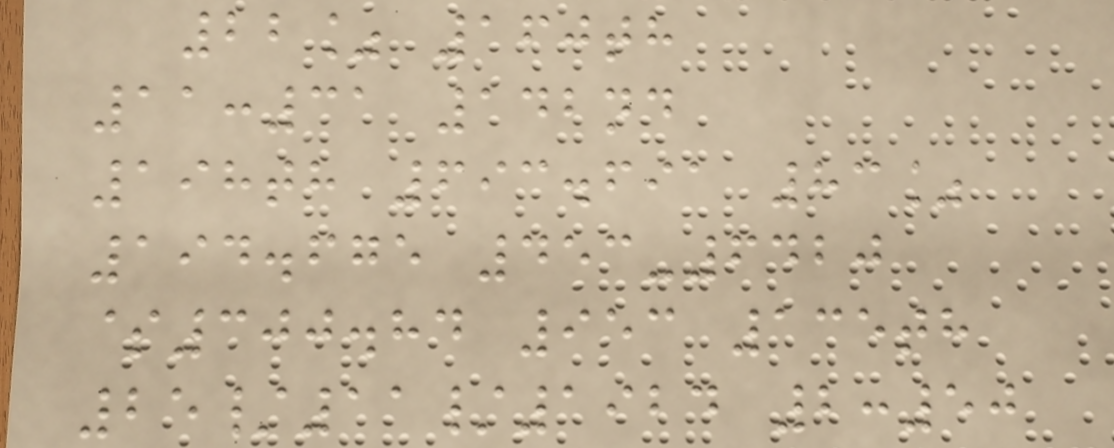22% 160th
11:31 142nd
198th 693.691 83%
194.675 453-6420
$300.84 953 135th
25/11/1924 2:50
